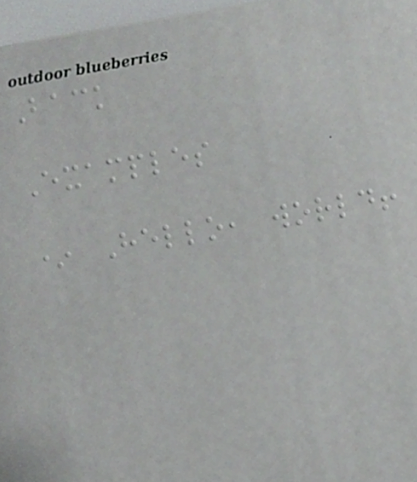Back
Examples
* Hello, world!
